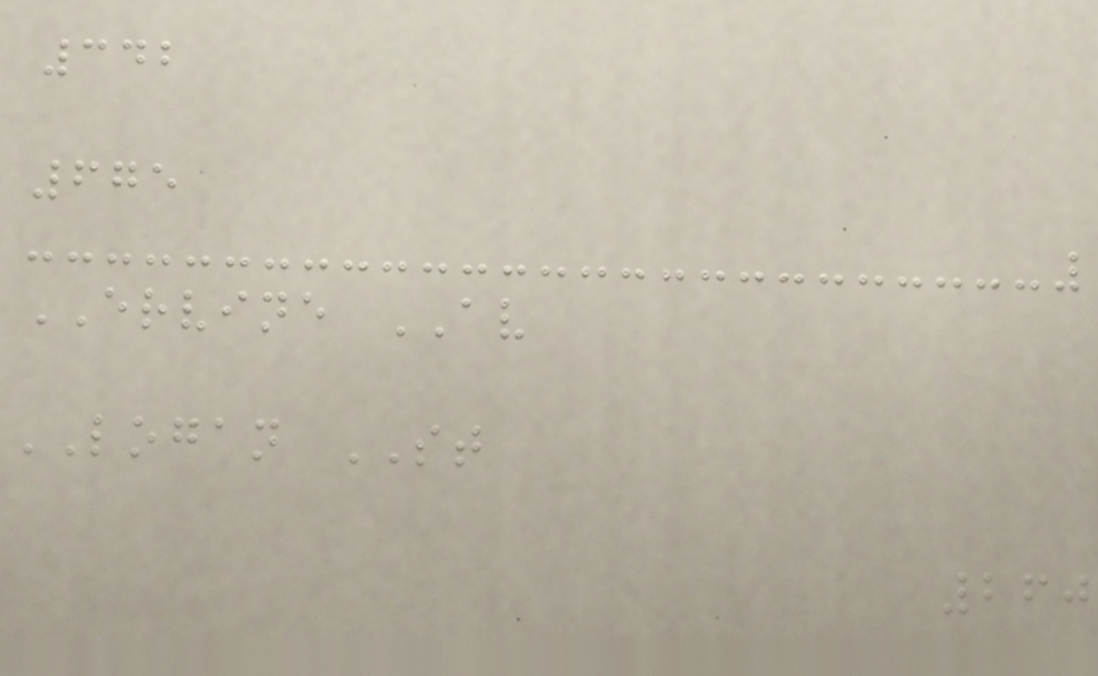342
675
ERVINE AV
LOGAN ST
260
